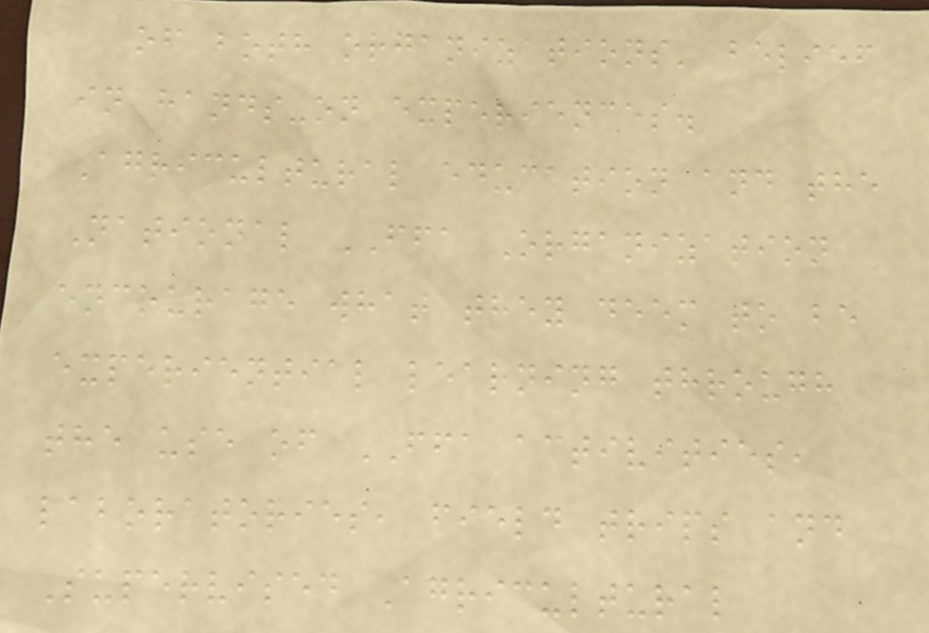of both organizations' belief
in hands-on experiences.
Agricultural education and the
National FFA Organization
encourage what they deem to be
experiential learning through
the use of FFA activities,
laboratories, field trips and
Supervised Agricultural
